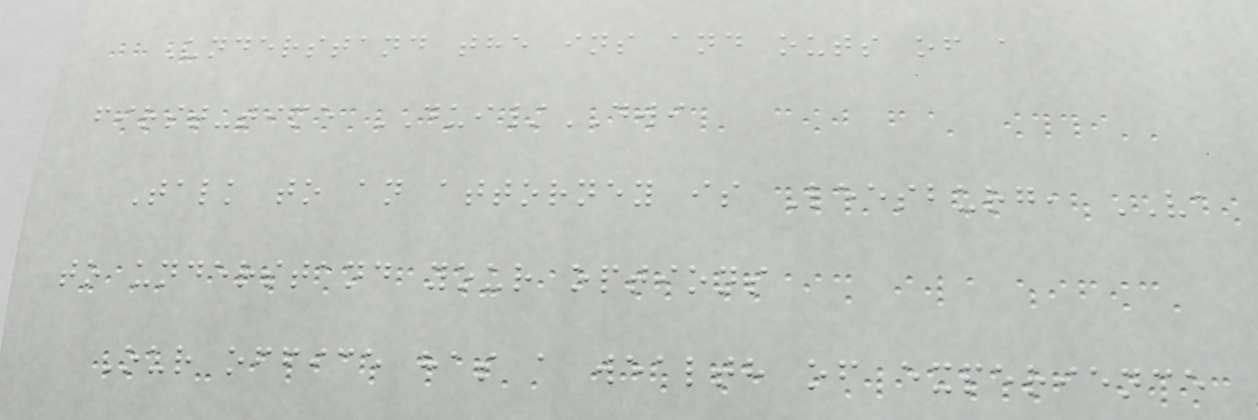Understand the ins and outs of a
first-time DUI/DWI
Talk to an attorney is Leesburg, VA
to understand your options
Our office has a wealth of experience
